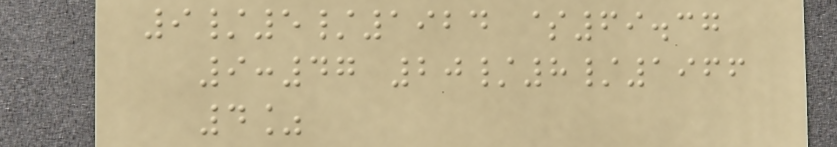9/5/1924 $69.37
9:47 20/8/1966
4%
